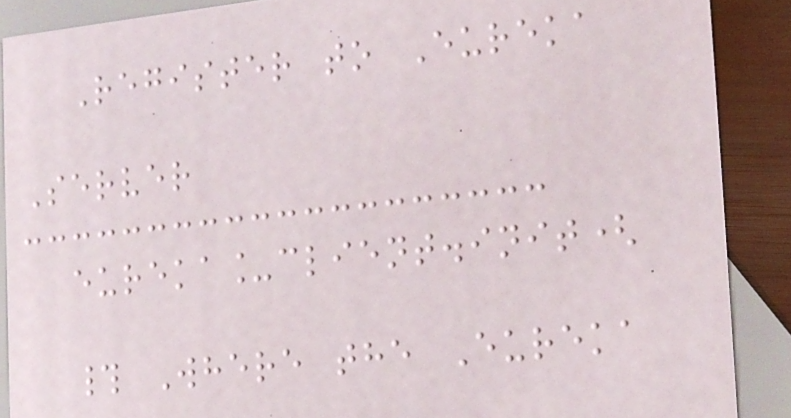Register to Eureka
Server
eureka_client.init(
# Where the Eureka
